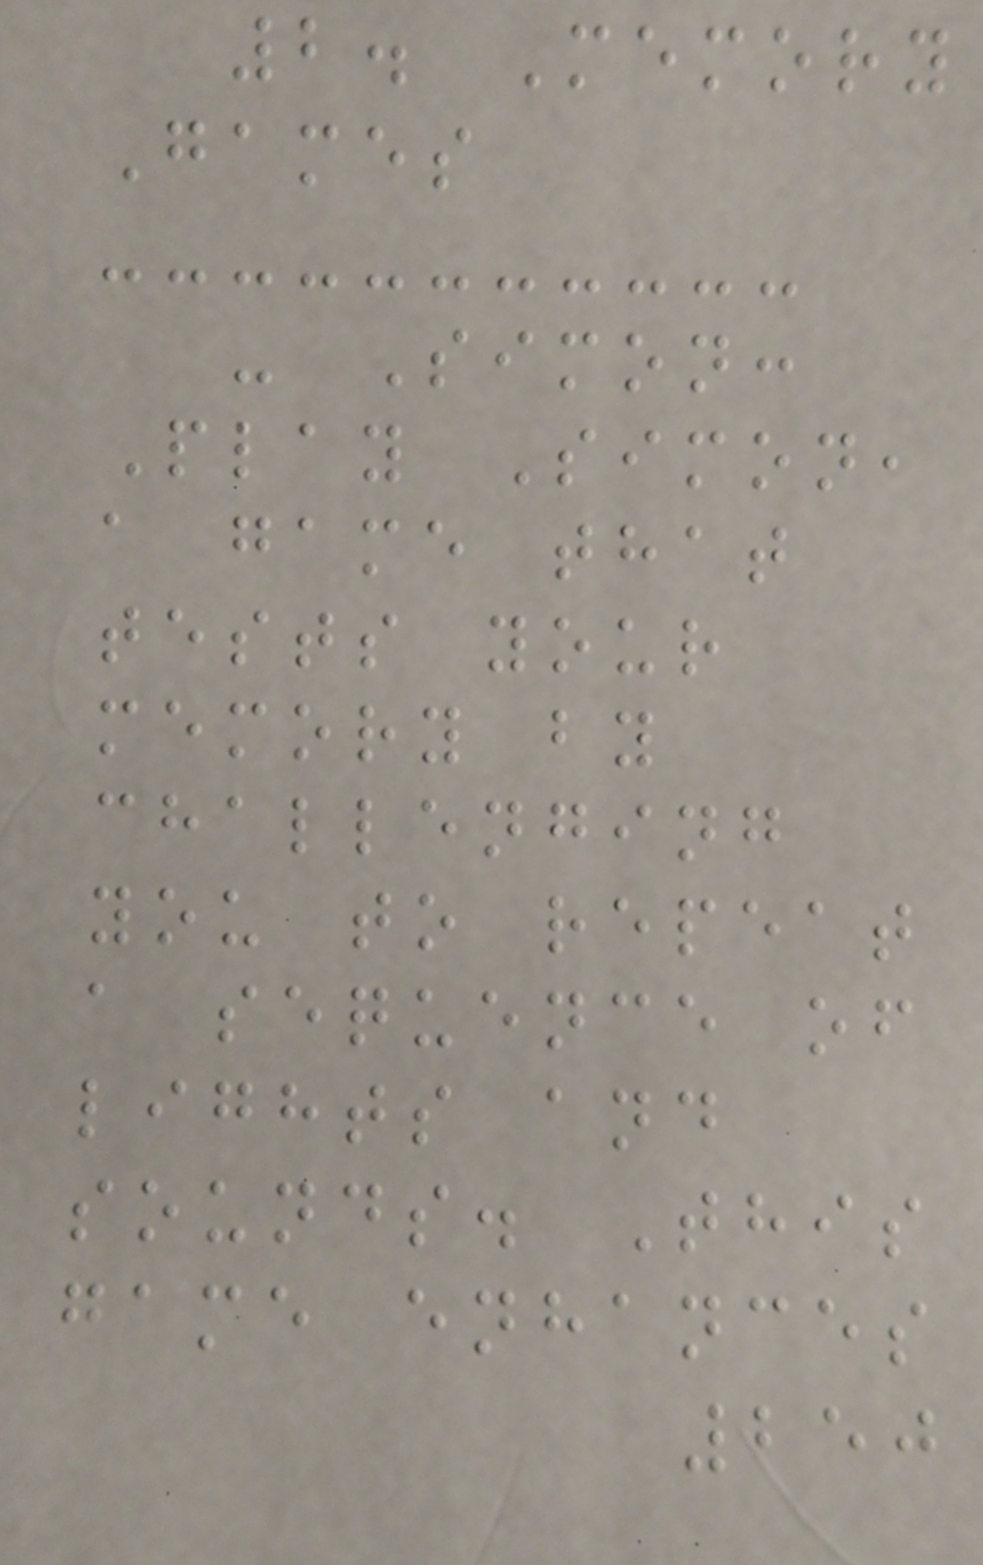2. Memory
Games
- Simon:
Play Simon,
a game that
tests your
memory by
challenging
you to repeat
a sequence of
lights and
sounds. This
game enhances
250
